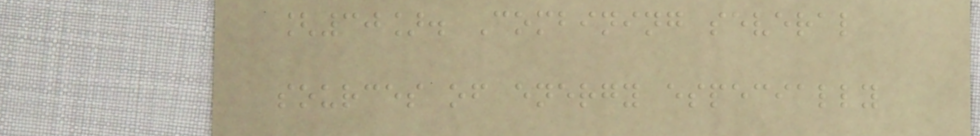[30]. Combining several
sources of energy especially
